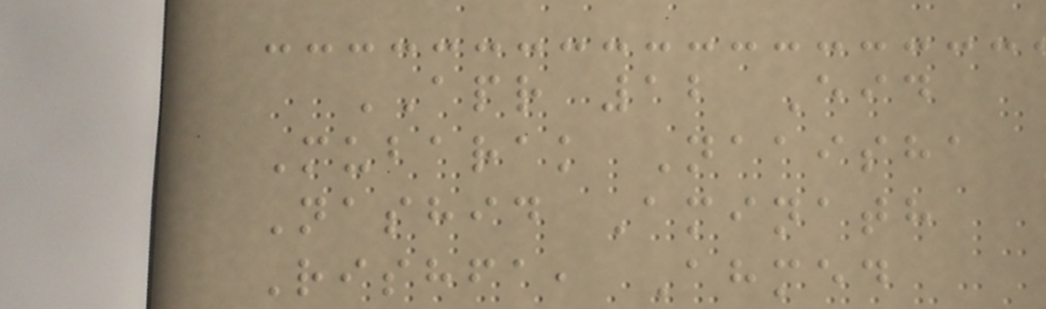APR 12 Eid
Mubarak Naaisha
Nashid Aminath
Rishfa, Ahmed
